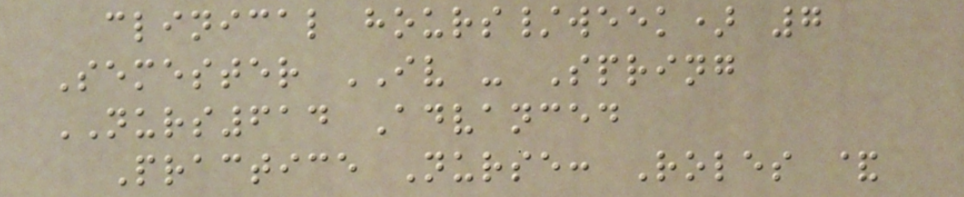clinical hours/week) 7
Semester IV - Spring
NURS614 Advanced
Practice Nurse: Roles &
